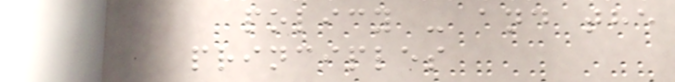policy - and the
principles
